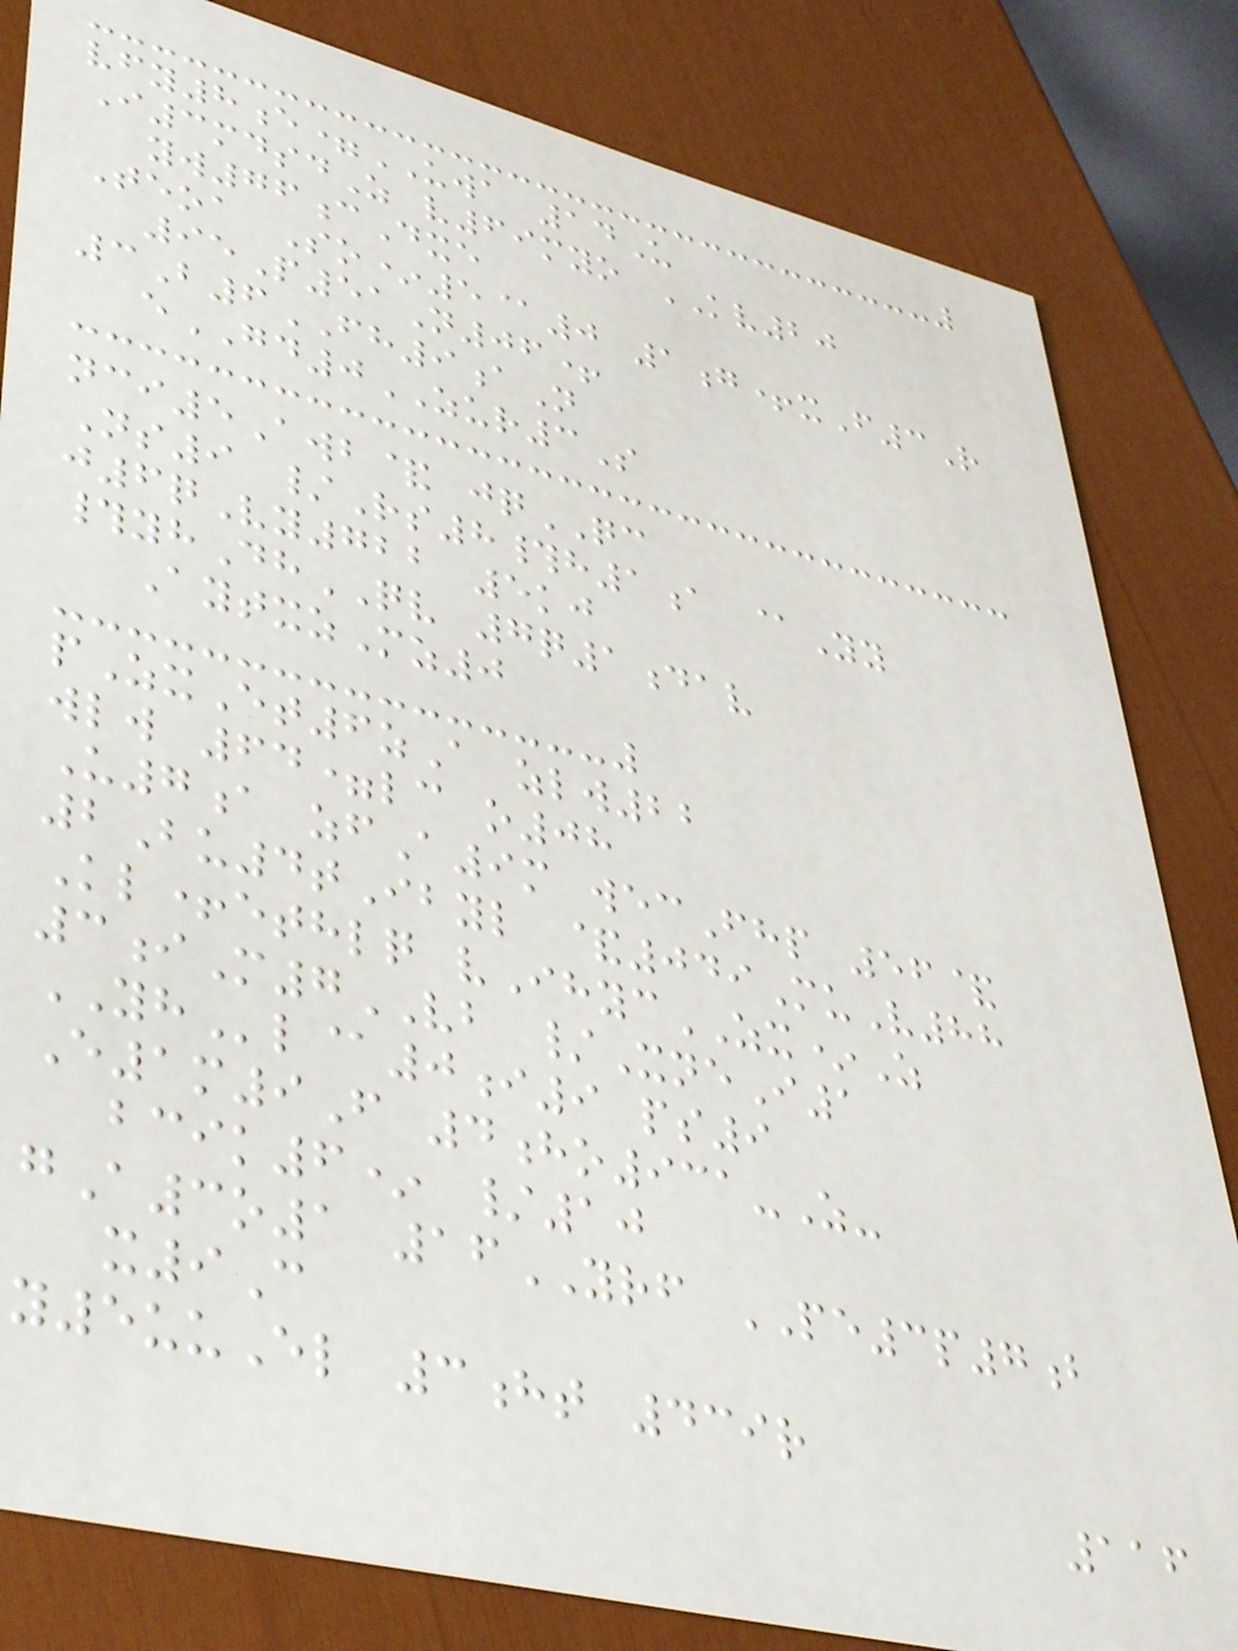vfy8e=UWA 14U
I3mdsdZ v69myo KV20
yw76cDxe
Teoa So*5@0 1g+xF3R
95P51N06+
3B6FH9aN
eGD0ZUR3S
nci5Awb& jqQC
Ns9 /Rs8#h1a @Yy
j6qVy722 5kj
#yhDhQV 7q1dav
AytxzMz0
pZxEt6zA zlw22
wlw 64=lc o08
U7a zfA9m wecFhp 56&
2Bu4tIbyl &049MuV88
Kl+ethlq vIhycZX*Z
3iM7VB /XneI1
YHl@0i9 ps9
E1m9F 4ho931-Z-
bcik6* /10
gA3o1 16YRF PE3p7b
x9C
y5uuEl 3ht 439r
116
